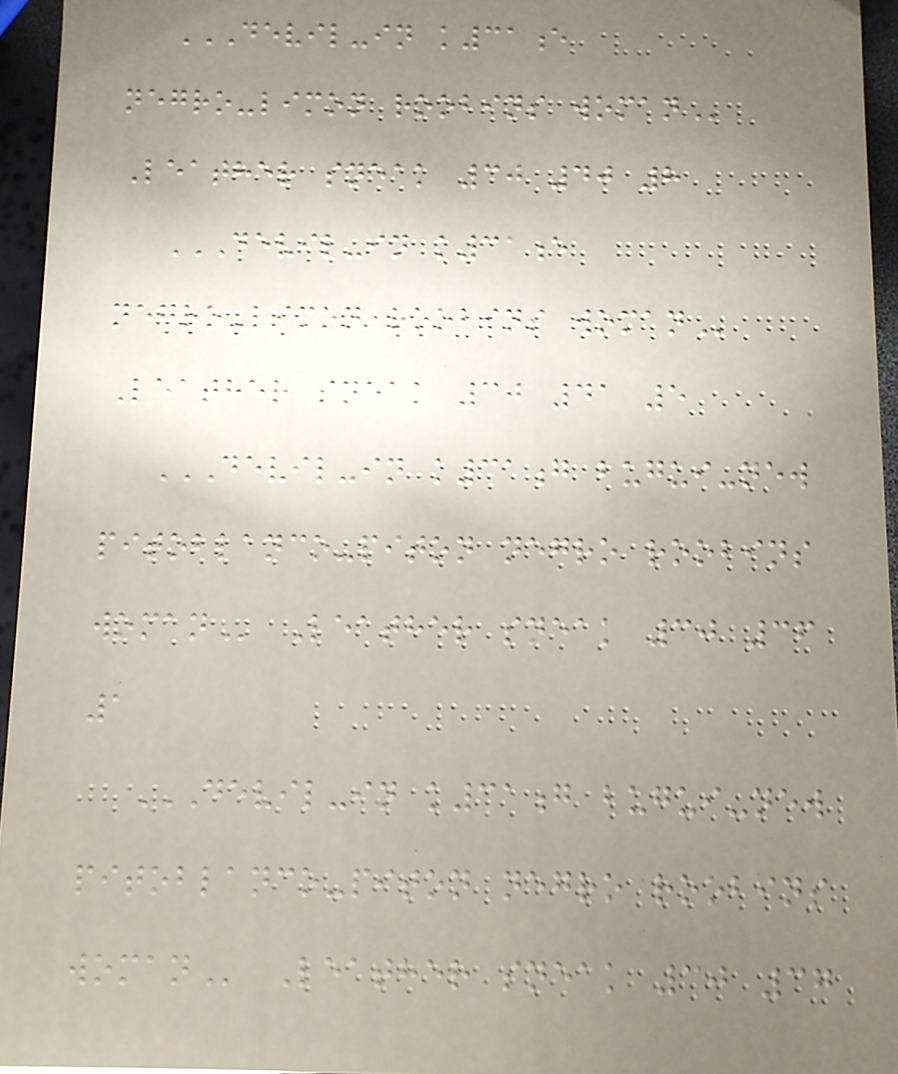DEVIL-IN K31E
NEGRO-LIMON ROOBINS WOMAN
Leather sneak 30 40 8
DEVIL-IN K31E
NEGRO-LIMON ROOBINS WOMAN
Leather sneak 30 41 5
DEVIL-IN K31G BUGUI-NEW
PITOBLANCO-PITON NEGRO ROOBINS
WOMAN Leather sneak 30 36
1
DEVIL-IN K31G BUGUI-NEW
PITOBLANCO-PITON NEGRO ROOBINS
WOMAN Leather sneak 30 37
